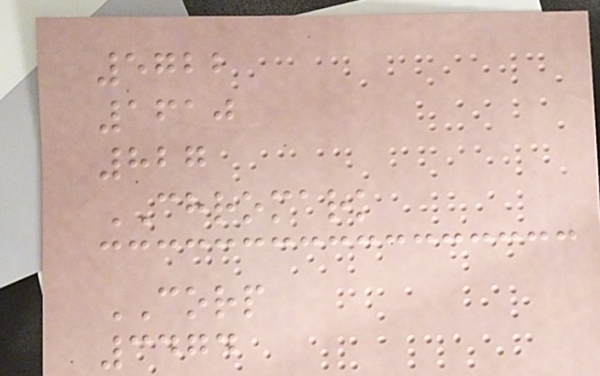5722
1610
827
CHROMARK
CORP
3474
